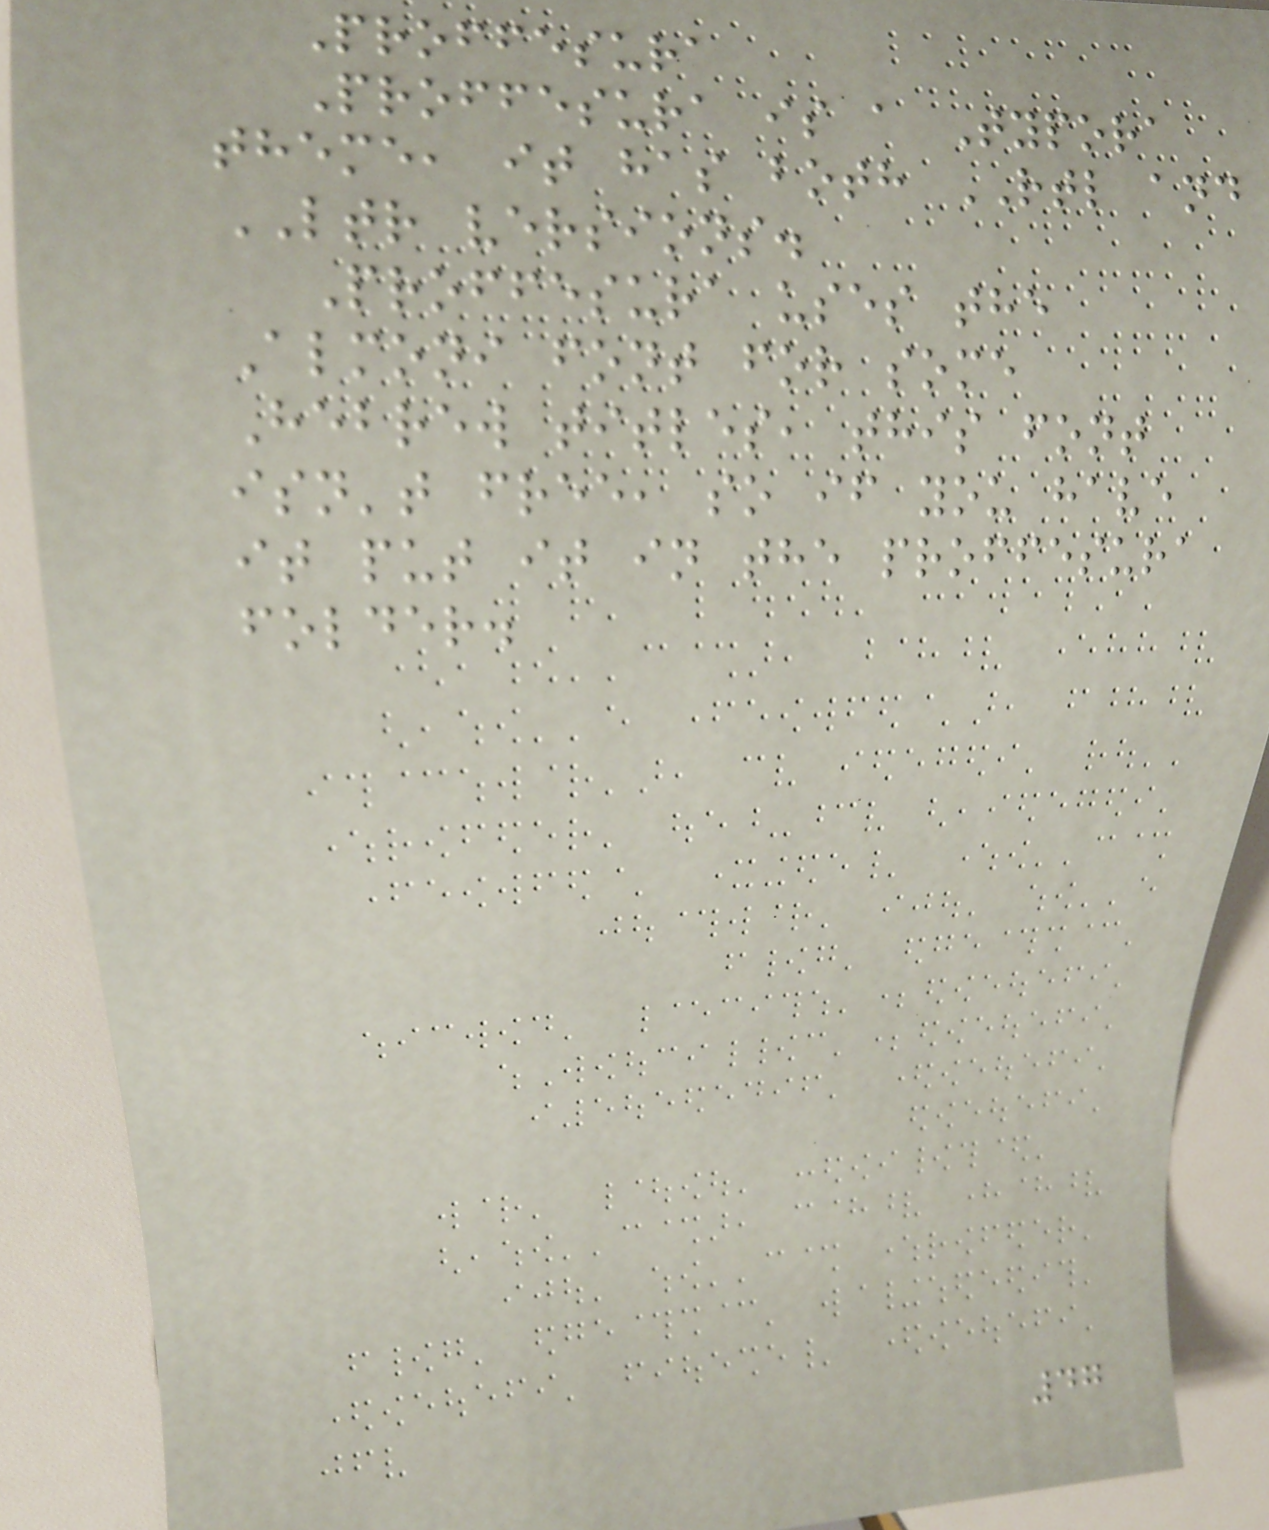Proffesura
Proffesura is a Typora
theme, it has both RTL and
LTR versions.
Proffesura uses the
Almoni font for some
Hebrew titles, this font
isn't free, so if you have
it put it in the proffesura
folder.
47
